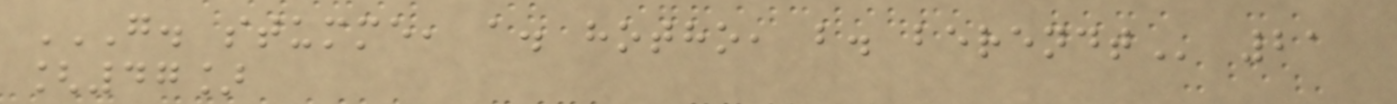G. STUMME, A. HOTHO, B. BERENDT 21
[47]
